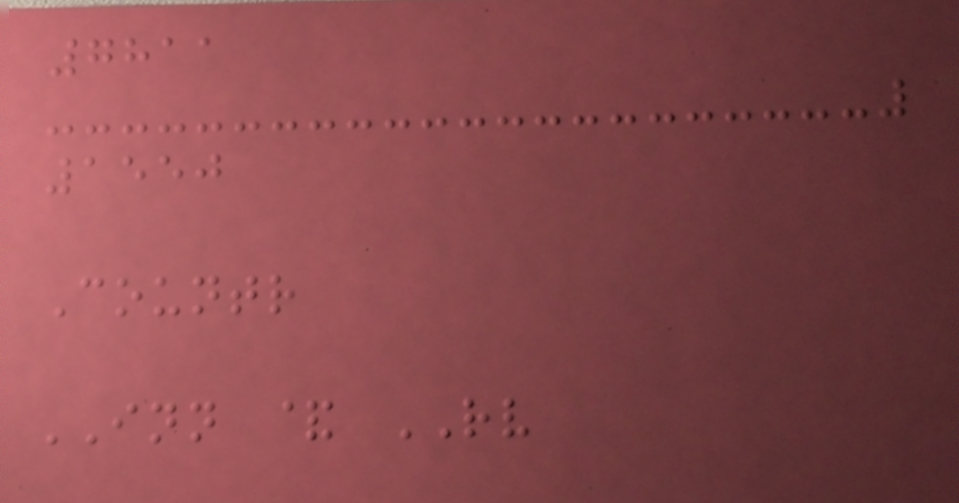7811
1550
Countr
INN & RV
